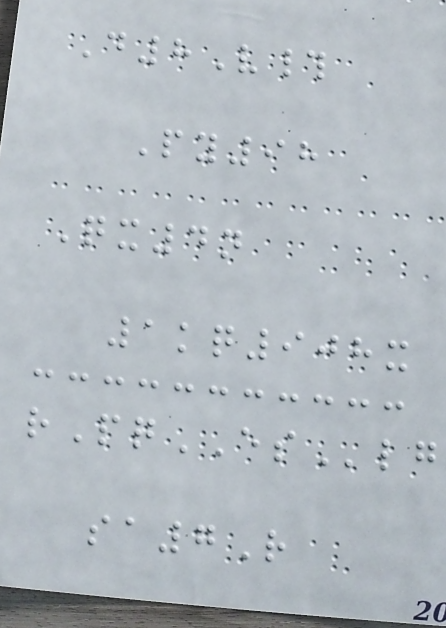D8V#
Py98
Qx4n
1kq908x
rPqESlg
sa7R
